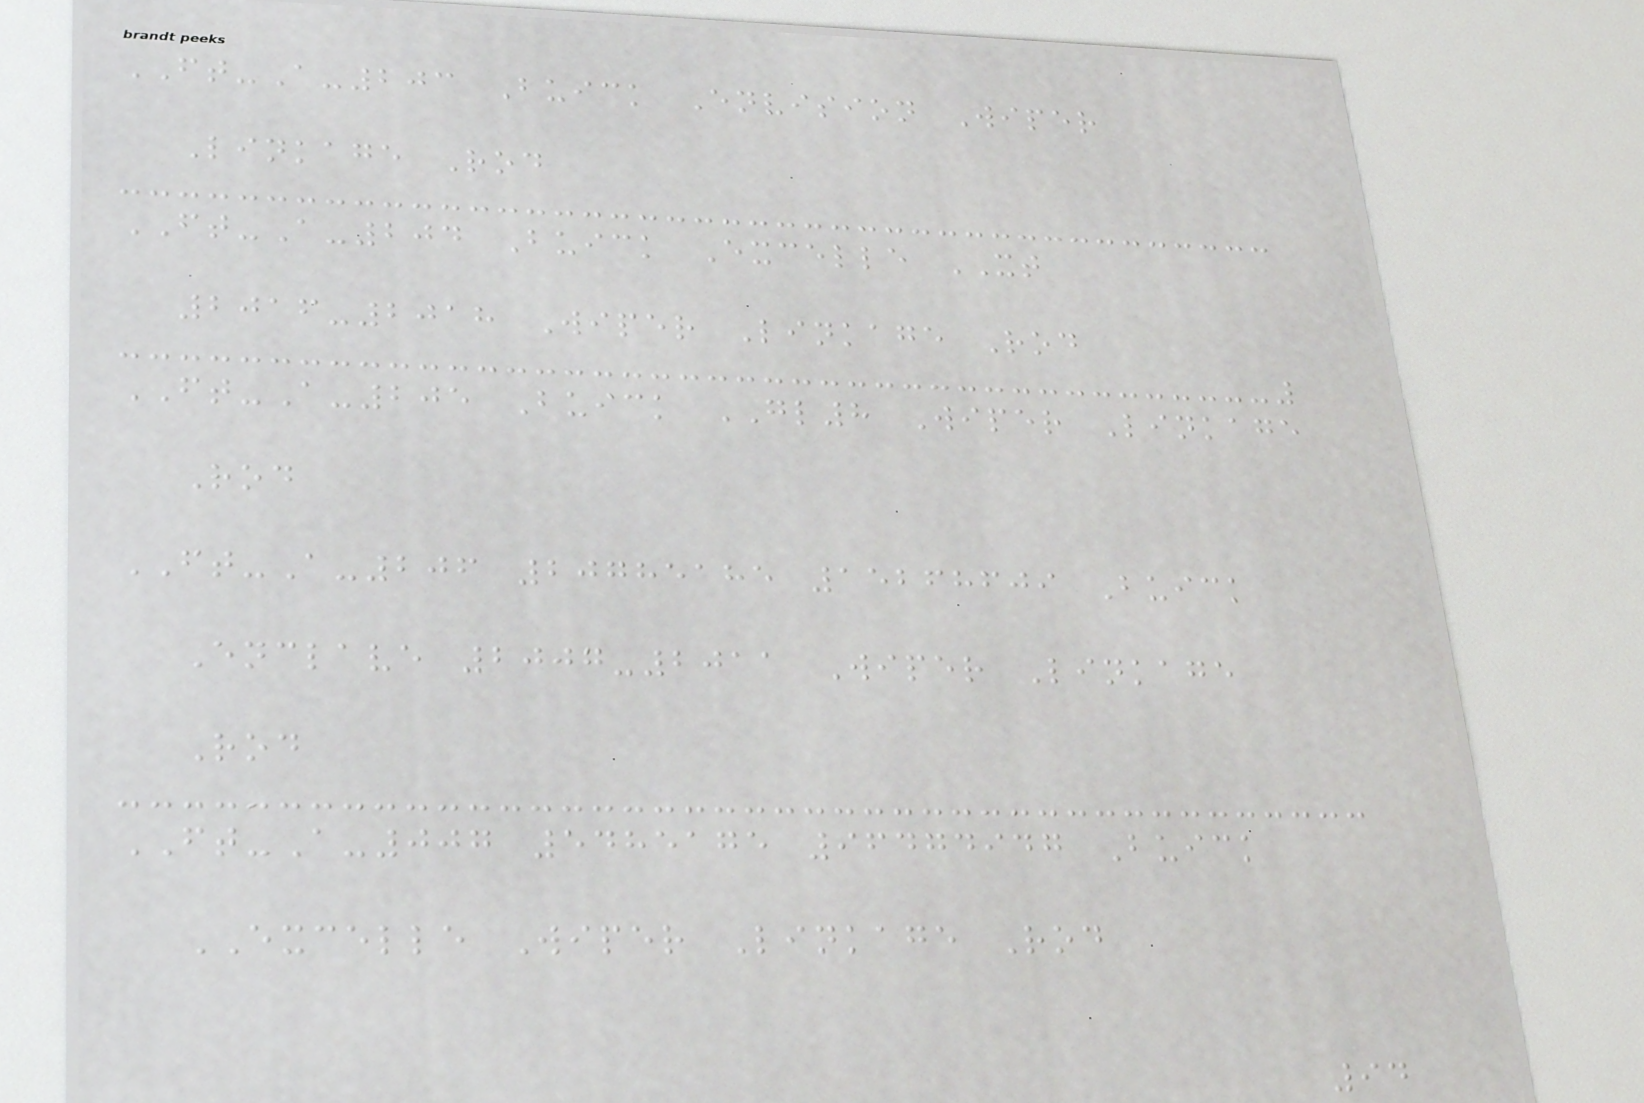FT-A-203 Buick Envision Wiper
Linkage Rod
FT-A-204 Buick Excelle XT
2016-2018 Wiper Linkage Rod
FT-A-205 Buick GL8 Wiper Linkage
Rod
FT-A-206 20785185 15268609 Buick
Enclave 2007-2011 Wiper Linkage
Rod
FT-A-007 5485175 96474947 Buick
EXCELLE Wiper Linkage Rod
94
